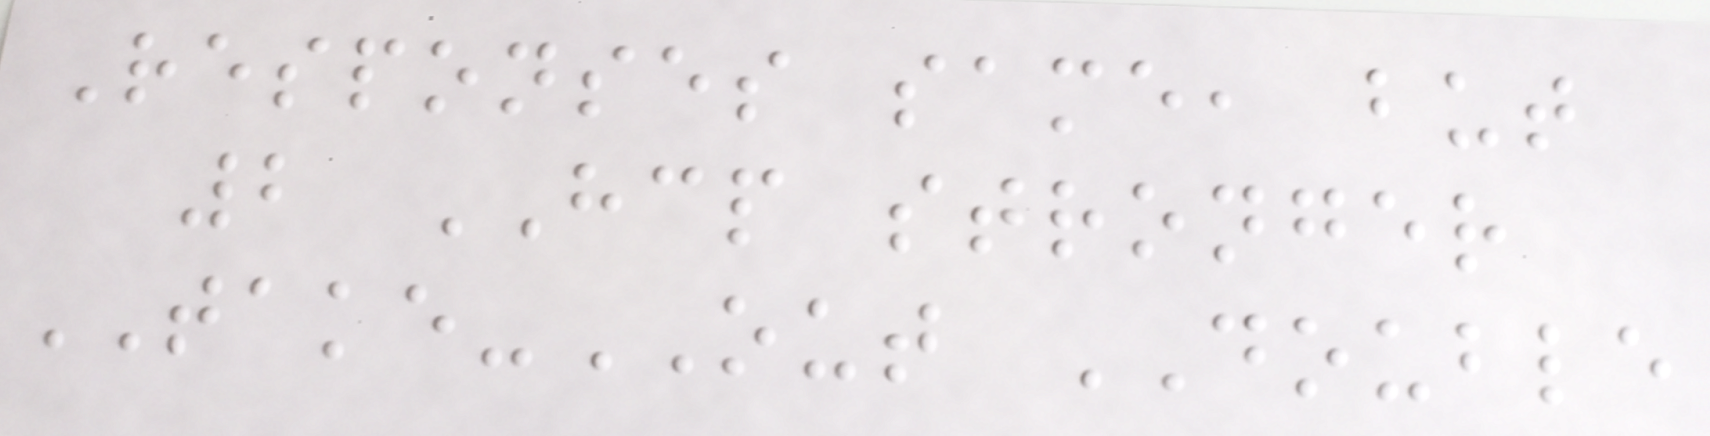Responses same, but
2 HCP stronger
TAKE-OUT DOUBLE
